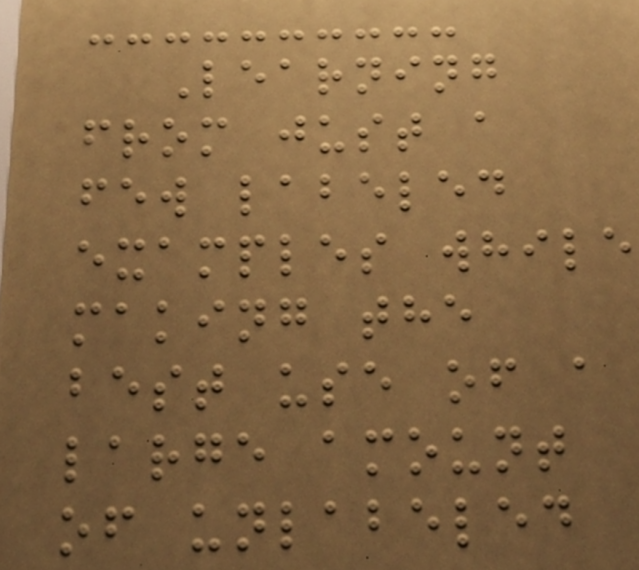Learning
from just a
few labeled
examples while
making the
best use of a
large amount
of unlabeled
